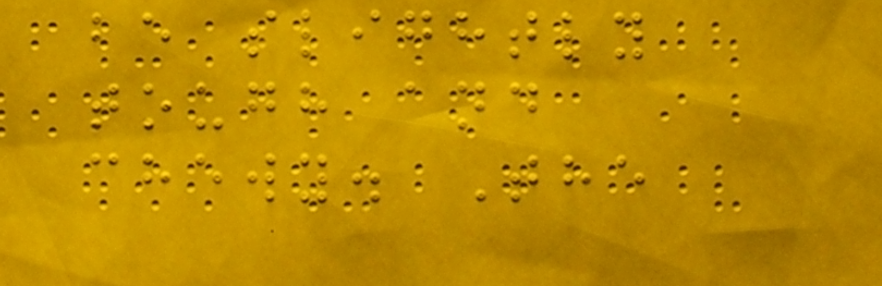be slightly
tough and
chewy. The
